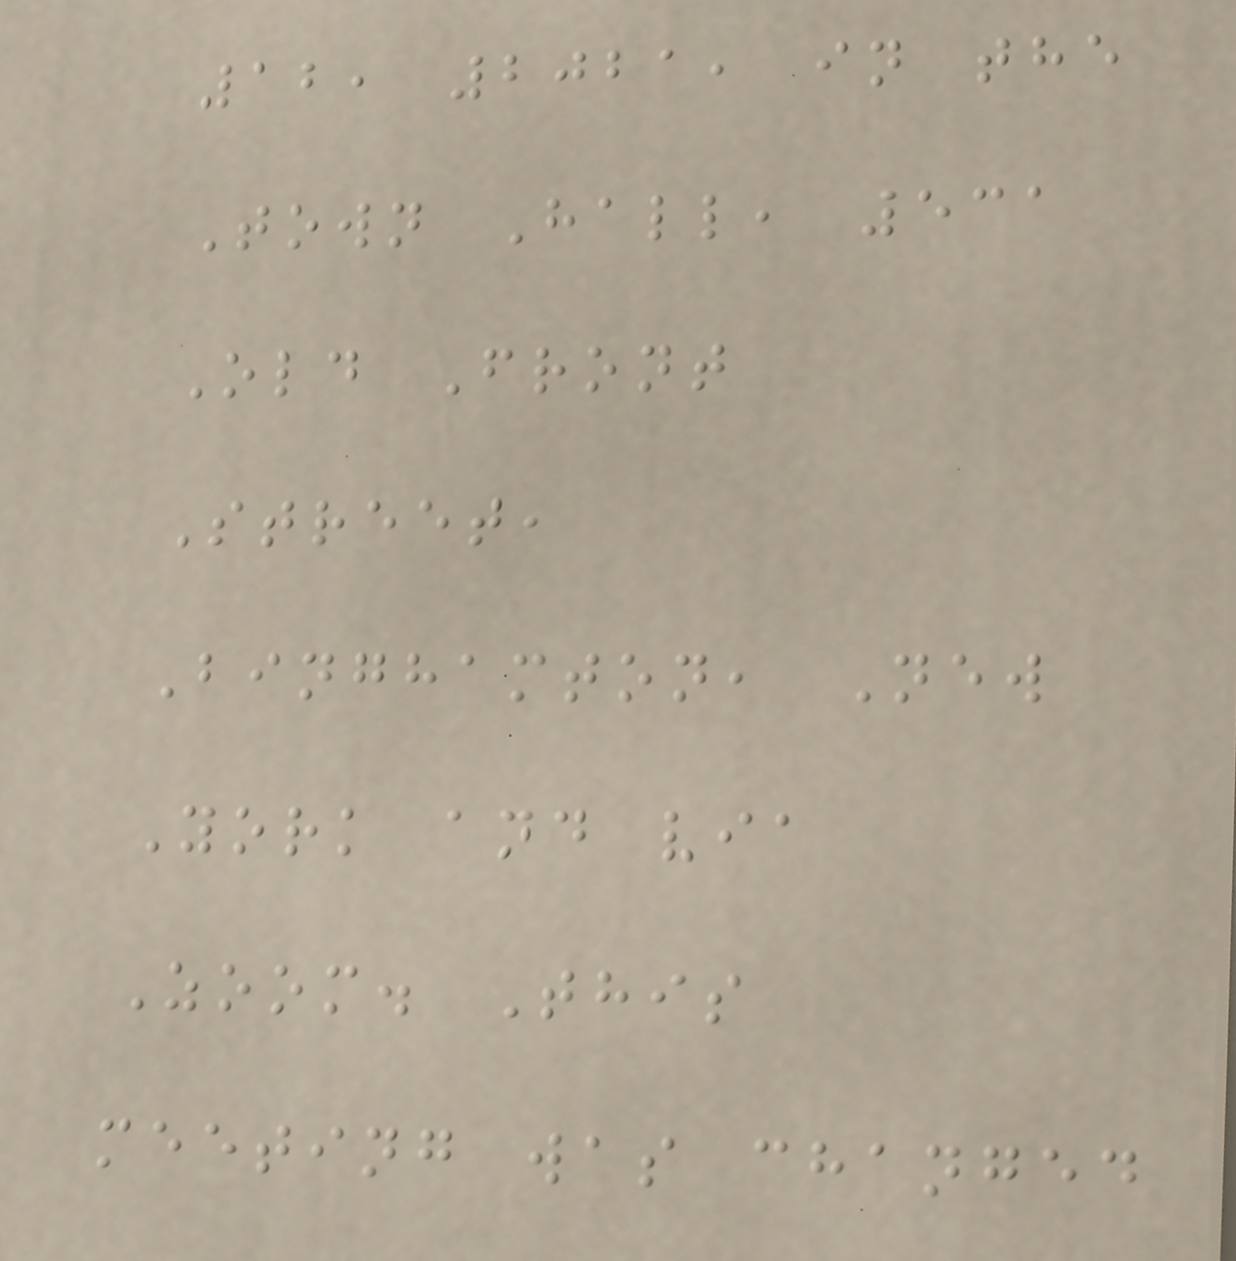12, 2021, in the
Town Hall, 531
Old Front
Street,
Binghamton, New
York and via
Zoom. This
meeting was changed
